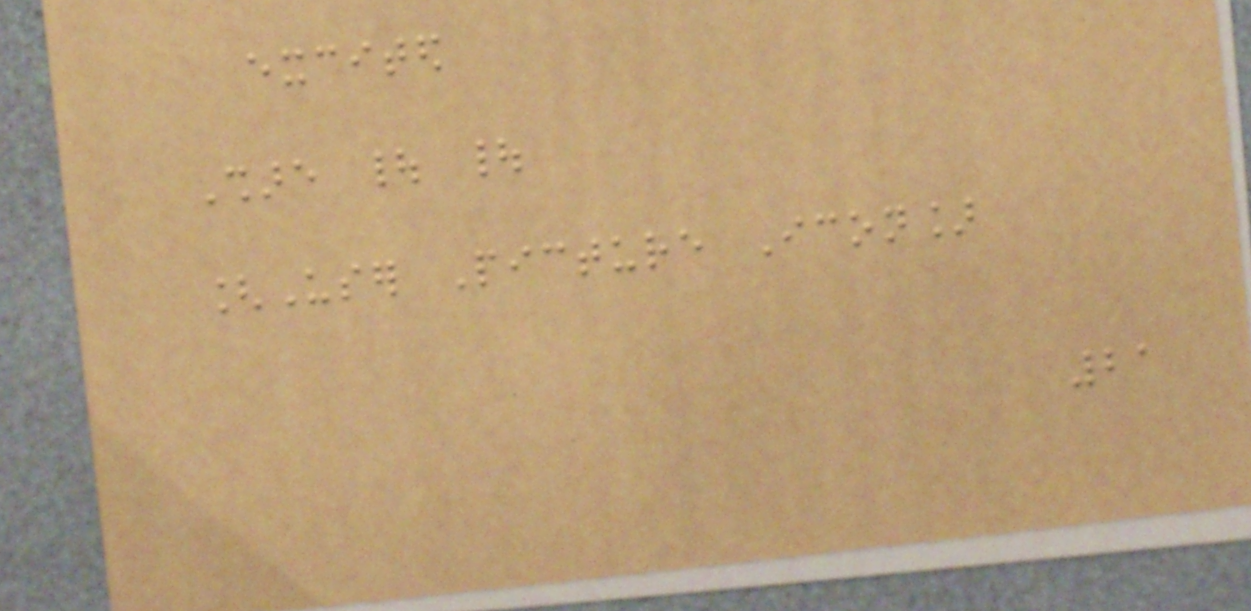excited
Share | |
[User Picture Icon]
21
